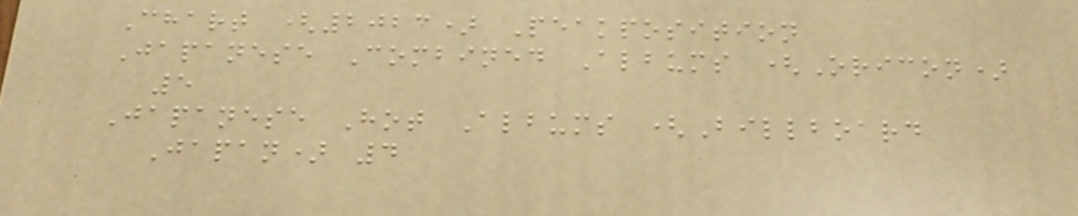Chart (2023) Peakposition
Japanese Combined Albums (Oricon)
5
Japanese Hot Albums (Billboard
Japan) 4
